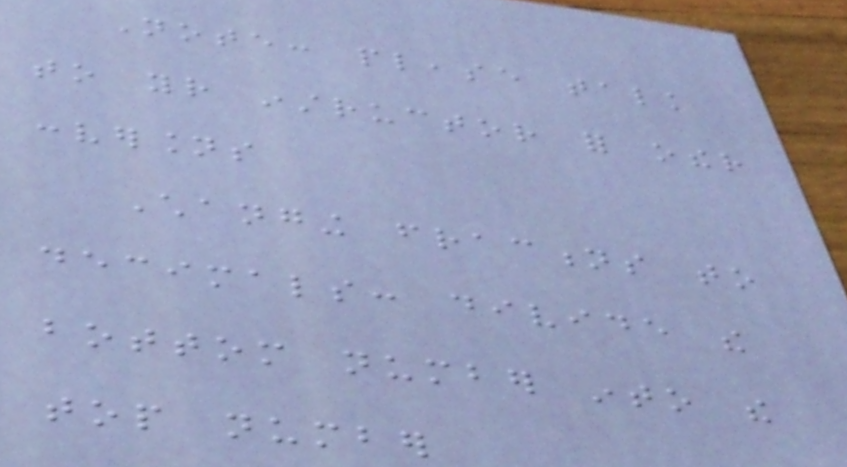Note: please talk
to your instructor for other
conversions
Changing fractions to
decimals: divide the
bottom number into the
top number
